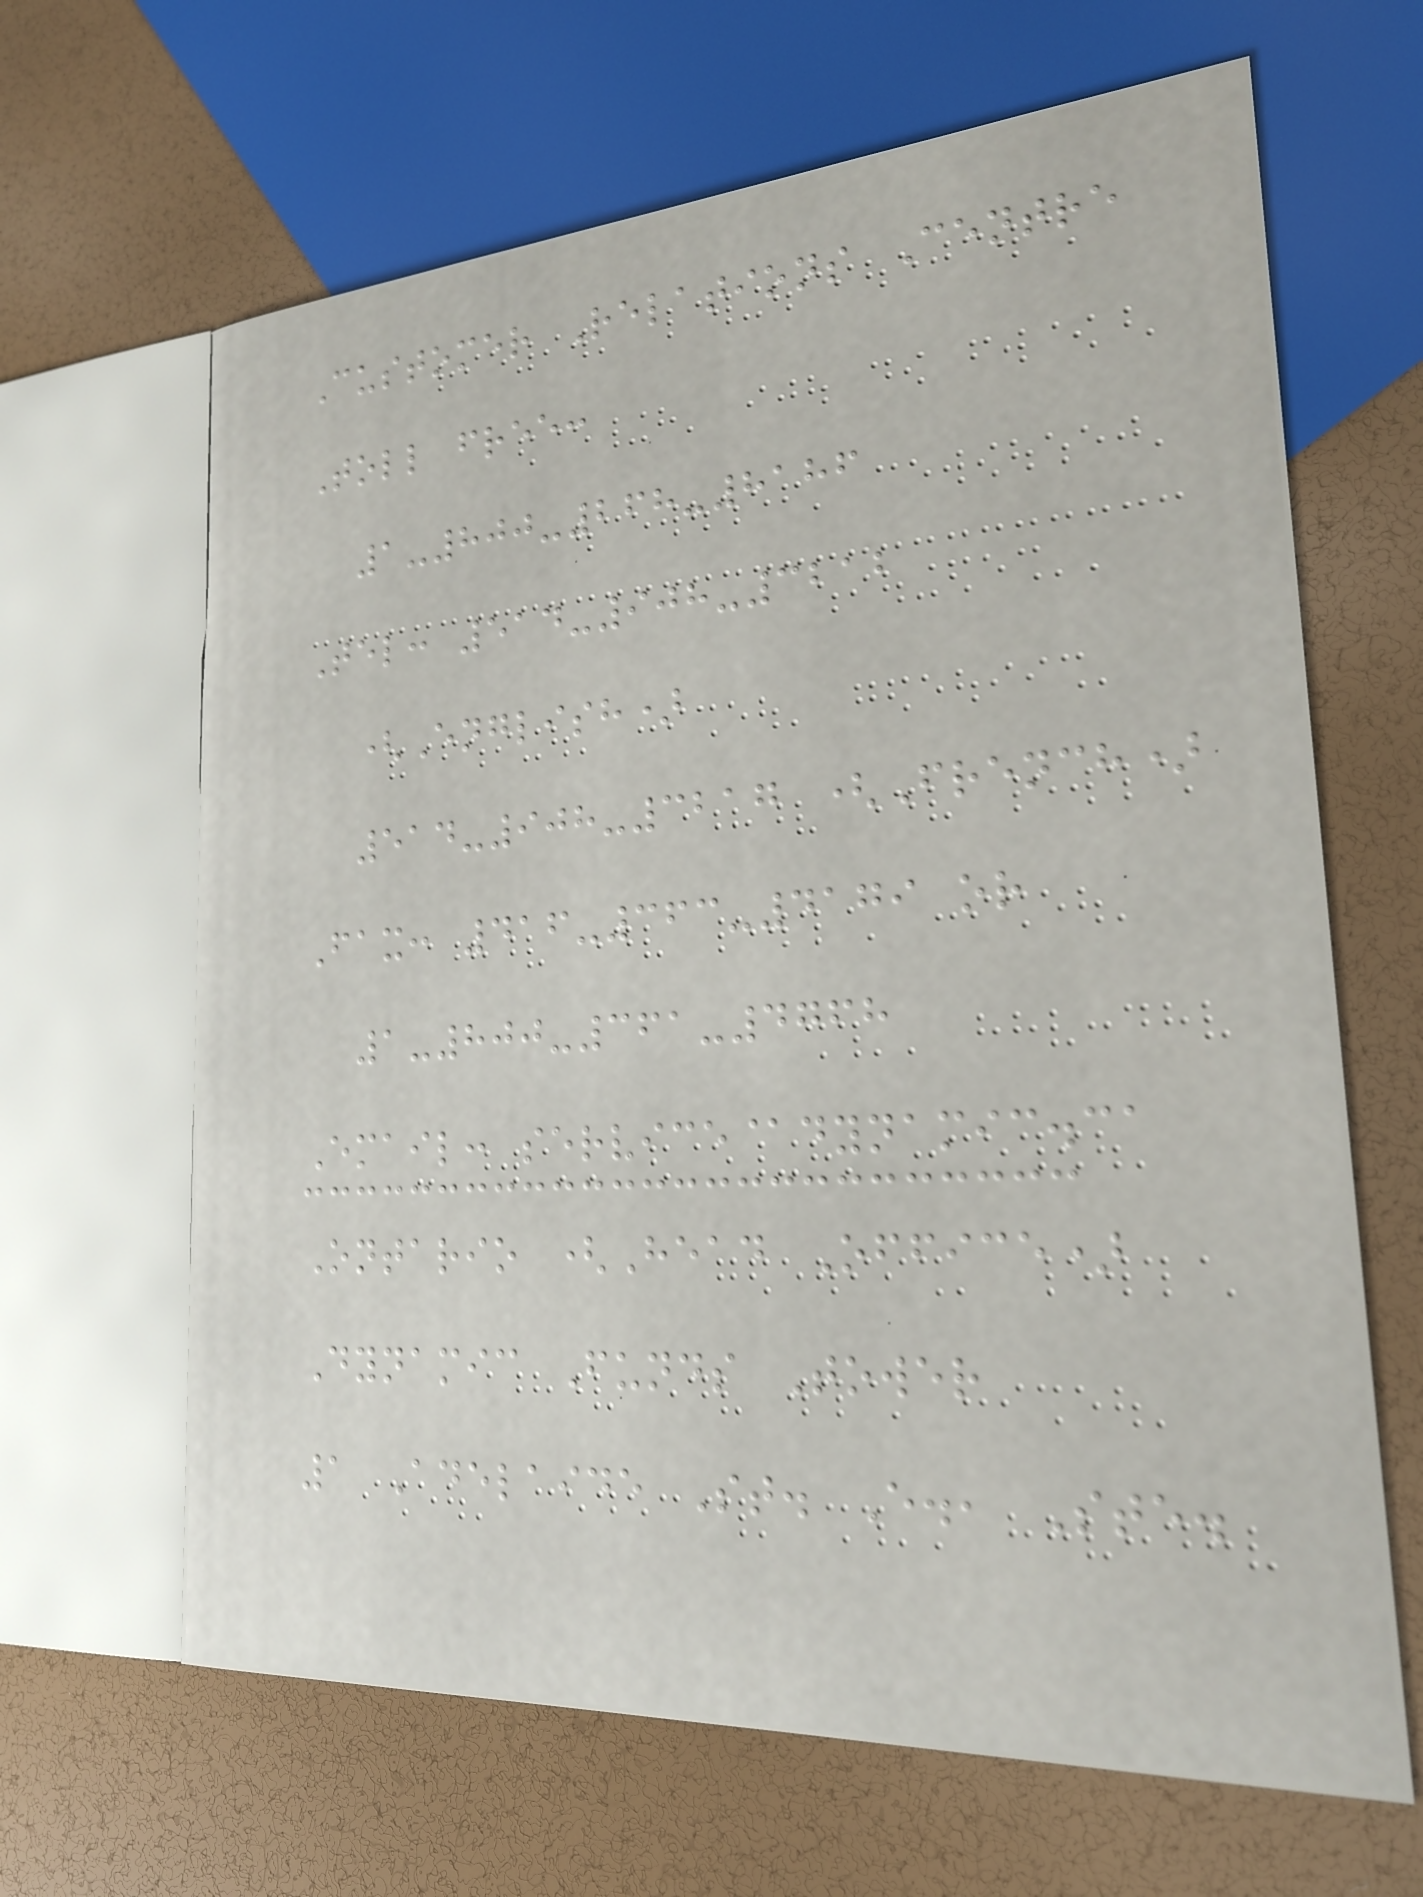Customer Relations Centre
Toll free:
1-800-268-8186
Tel: 514-908-3212
(English)
514-908-3217 (French)
Fax: 416-363-4179 or
1-800-361-4768
Email: service@dynamic.ca
Ontario (Head Office)
Dynamic Funds Tower
1 Adelaide St. E., Ste.
